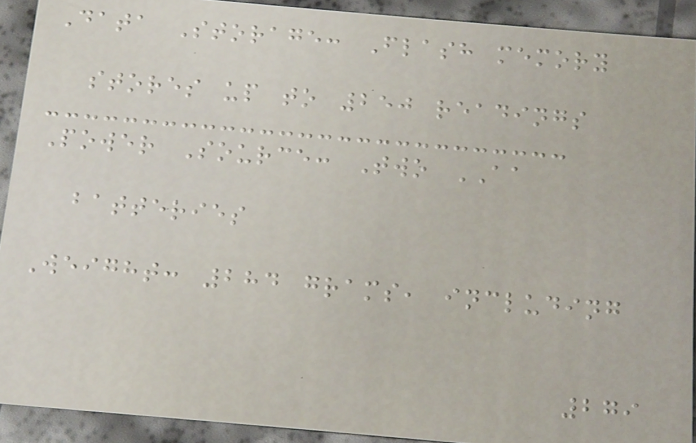Data Storage: Flash memory
stores up to 250 readings
Power Source: Two AA
batteries
Weight: 284 grams, including
279
